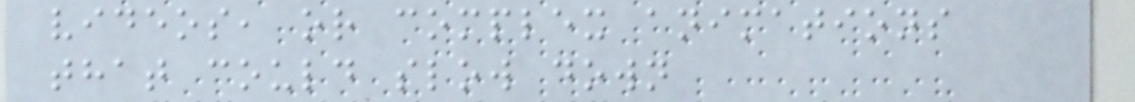videos, or complex animations
that could slow down
